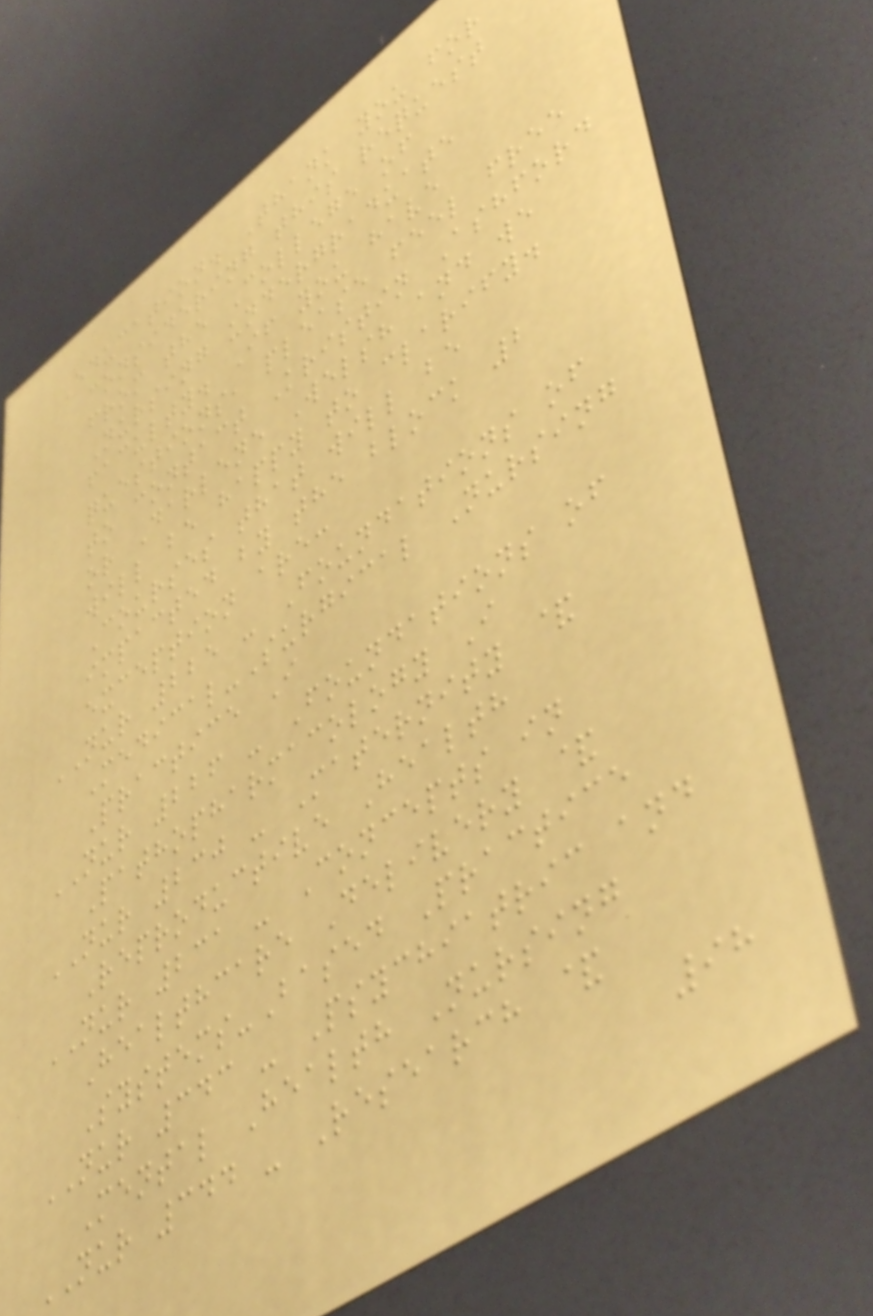Education. Thank you for
considering this request
from the College of
Nursing undergraduate
faculty. If you have
questions, please feel free
to contact Kristin Ashford
or Darlene Welsh and we
will be happy to clarify.
Courses that will be
impacted by the block 2
exception are:
NUR 225 - Foundations of
Medical-Surgical Nursing
Practice I
NUR 226 - Foundations of
Pathopharmacology I
NUR 230 - Maternity &
Reproductive Health
NUR 231 - Concepts in
Healthcare Delivery &
Systems-Based Practice
NUR 343 - Psychiatric and
Mental Health Nursing
NUR 344 - Research &
98
